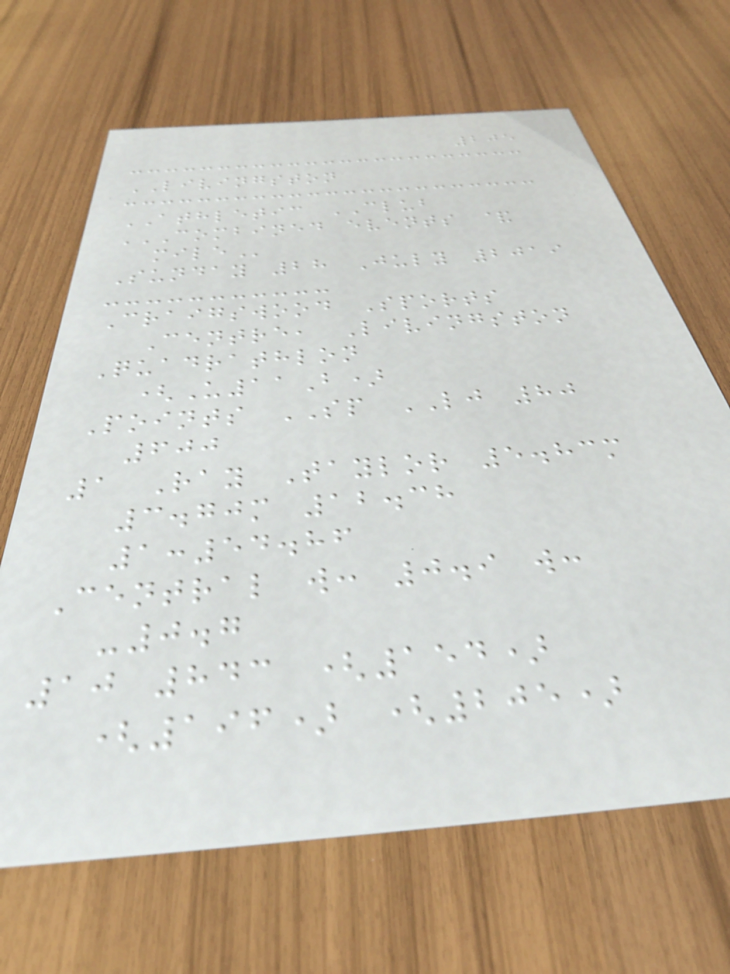205
LIVINGSTON
ATHLETIC CLUB
COMBINED EVENTS &
MILE
Sunday 28 July 2019
Craigswood Sports
Centre, Livingston
Quadrathlon
(U11B)
Points SP LJ 80
600
1 Ray Taylor 5.83m
3.70m 12.38
1:54.86
Central w: 0.9 w:
-0.7
10 843 (154)
(196) (205)
